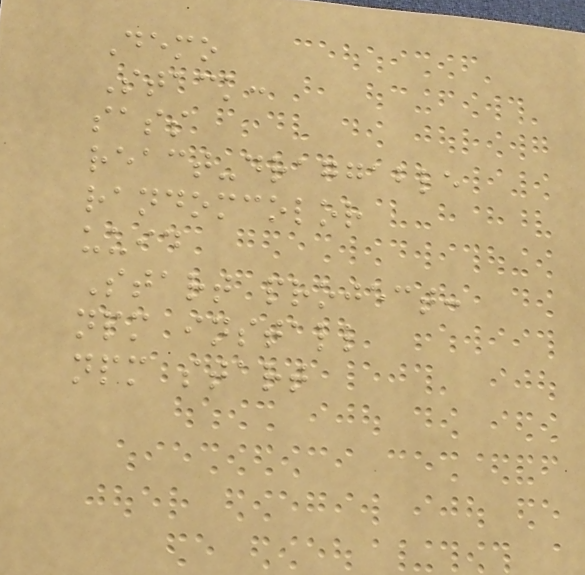Demo
Stack:
sass
react-draggable
randomcolor
uuid
Start project:
npm install
npm start
